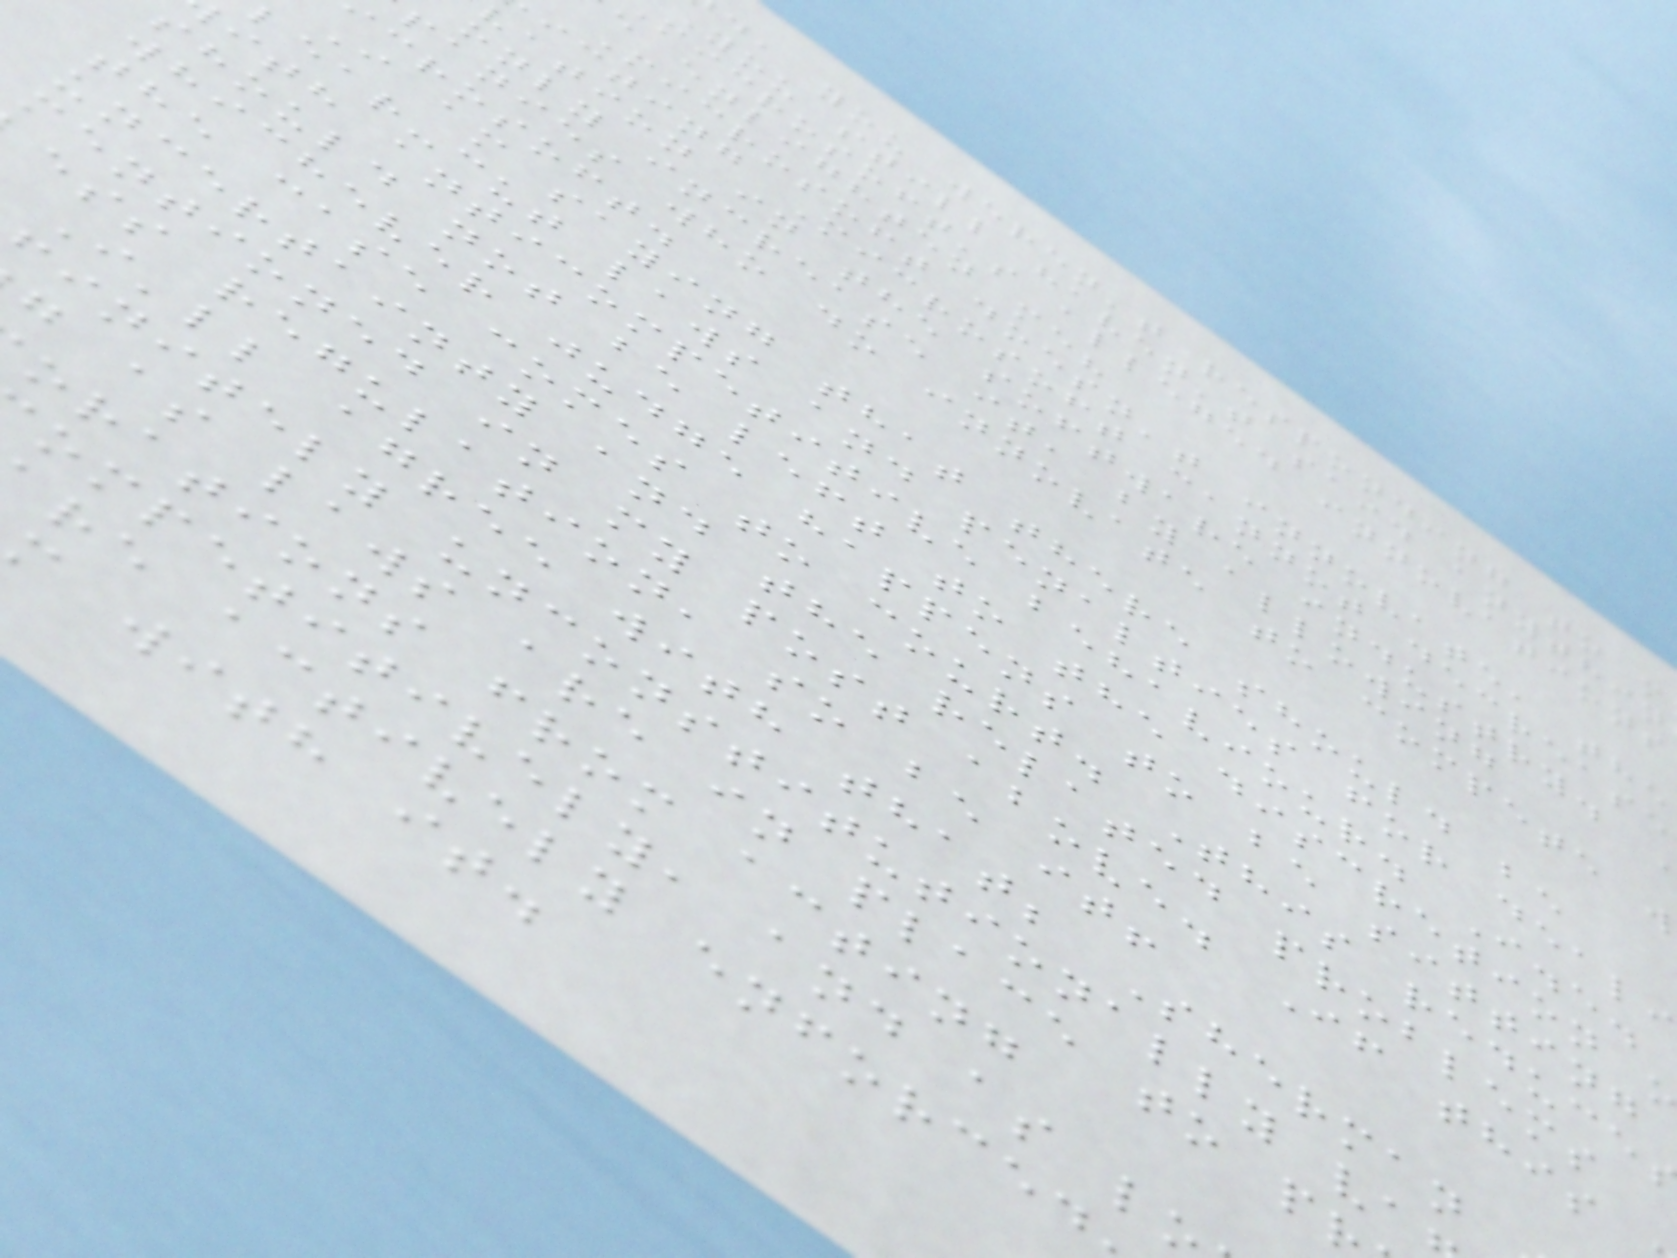d, you weren't responding to m
You still haven't said anythin
microsoft's alleged innovations
e enlighten me?
Microsoft doesn't innovate, the
icting Microsoft cannot decrease
vation in the software industry.
only increase it, by allowing
panies who do innovate to compete w
crosoft.
I am saying that there should be
lear-cut laws and penalties for deali
ith anticompetitive behaviour. I.e.
should not be left to the discretion o
whichever judge happens to be sitting
the case comes to court. This reduce
uncertainty and the related problems
mentioned in my post above. If this
ess regulation, so be it!
I'll agree with that; Sherman
initely unconstitutionally va
g as laws are in place to p
orations from acting
ompetitively, and as l
re actively enforced
m with it.
